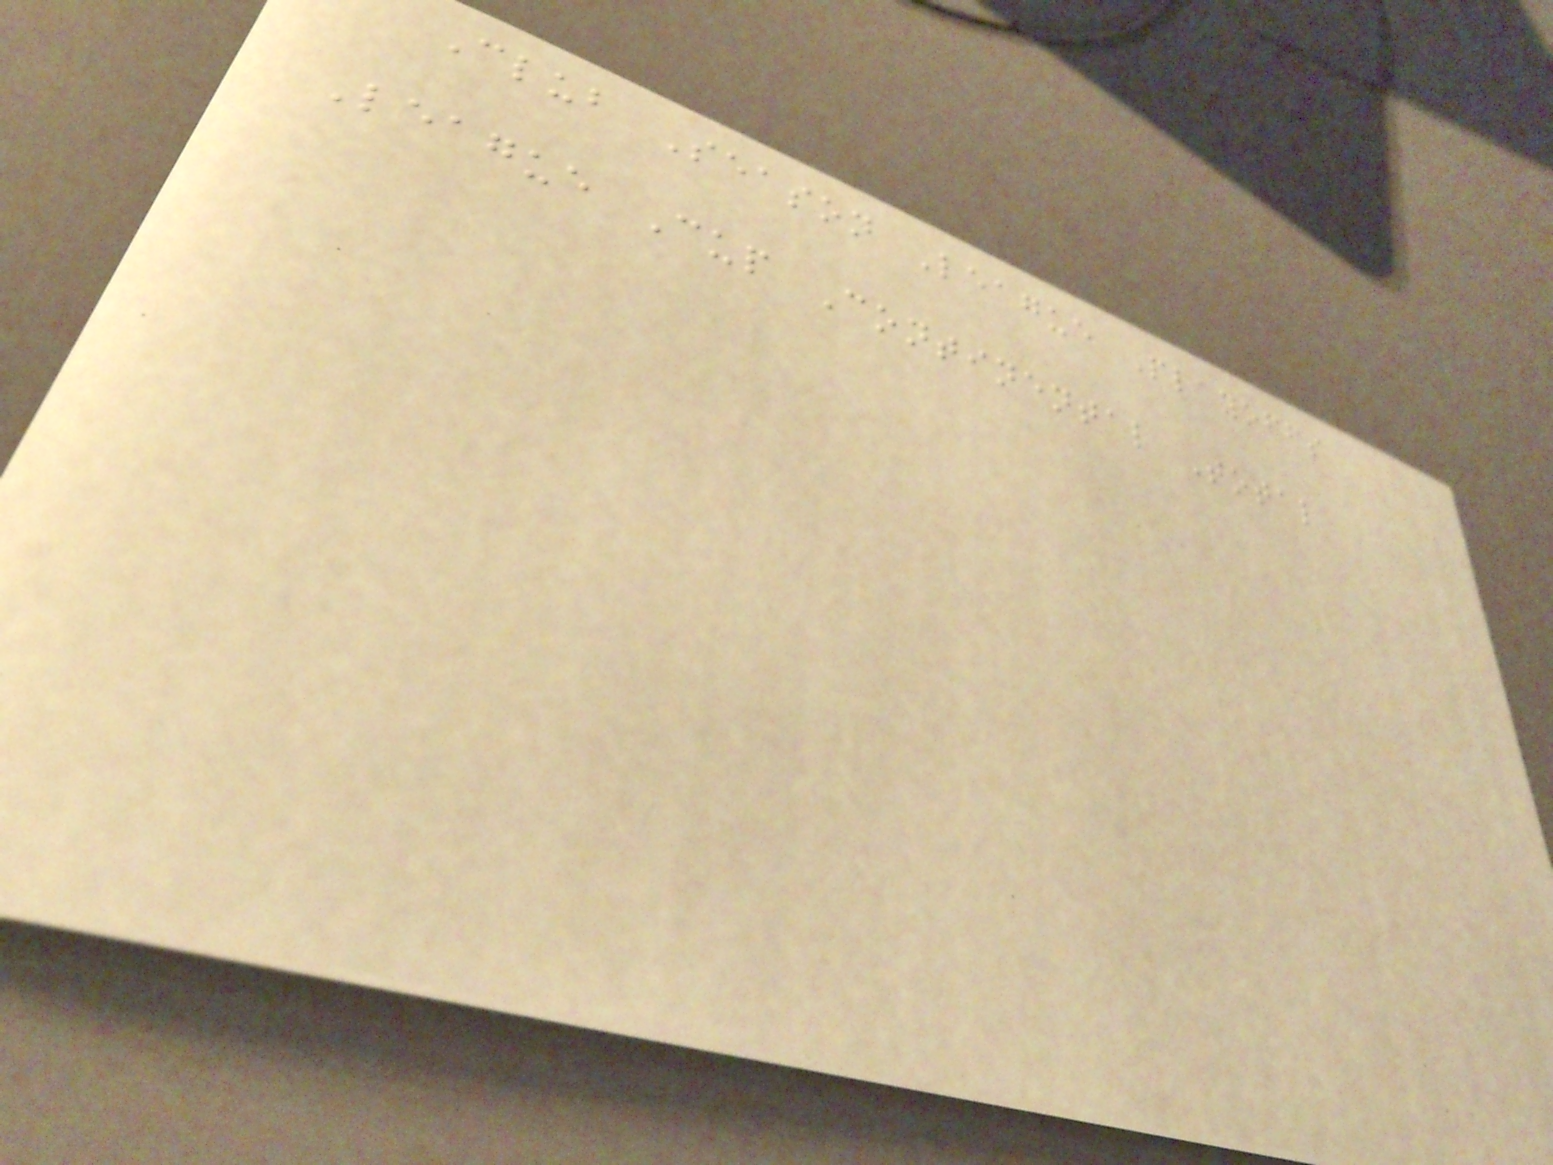Club Season League Playoffs
League Cup Continental Total
